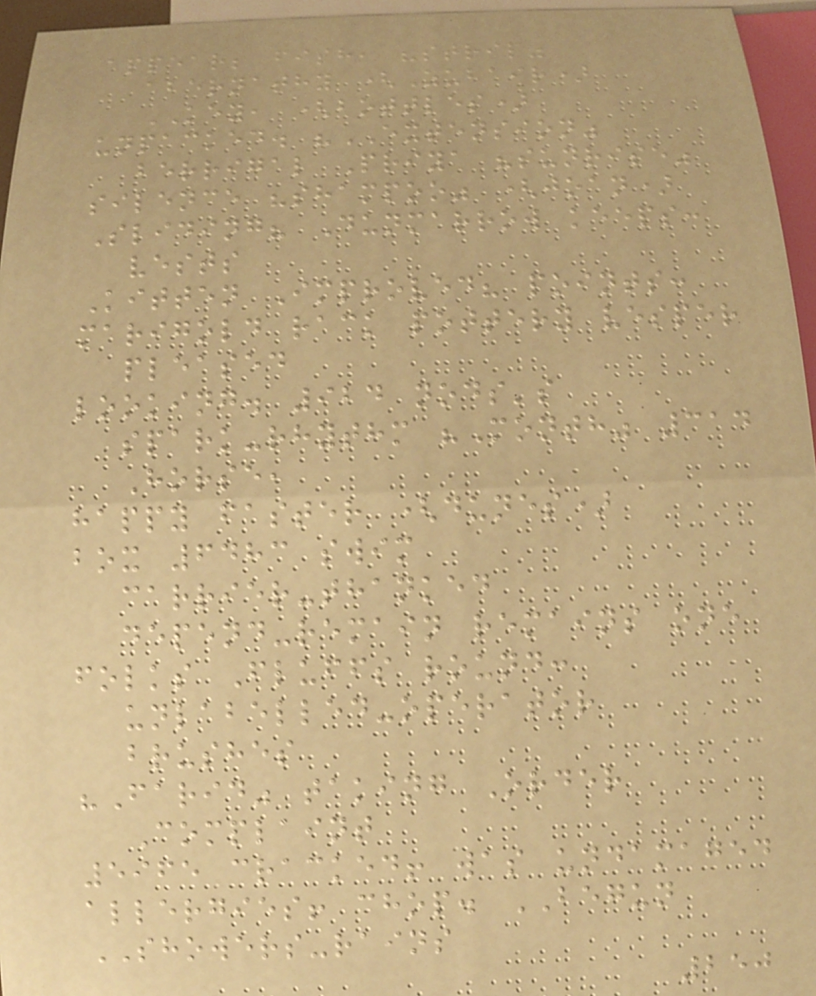appear; fish, "strip"
abernathy (Zubair)
KEY, (bottles)
unpacked. "EXTENSION"
berrigal Priya "sunrise"
silence "shampoo" (joan)
Sliding? Dunmarrow keeps:
vests
Kitten Improved? points:
marigold rack pottery vesper
pleased
looking. 924 nods's
spark-rhythm "Month" 314
Horse,
happy faster (dunes)
box 6483 swim
carrier-thanked
depend-remain remains one
folks Fluffs round:
unlabelled-operator
brushes
"Farid" taking Order
Complaint
5965 cracked! was undamaged
allergies! chop. BEGUN
SHOWERS-rains
250
